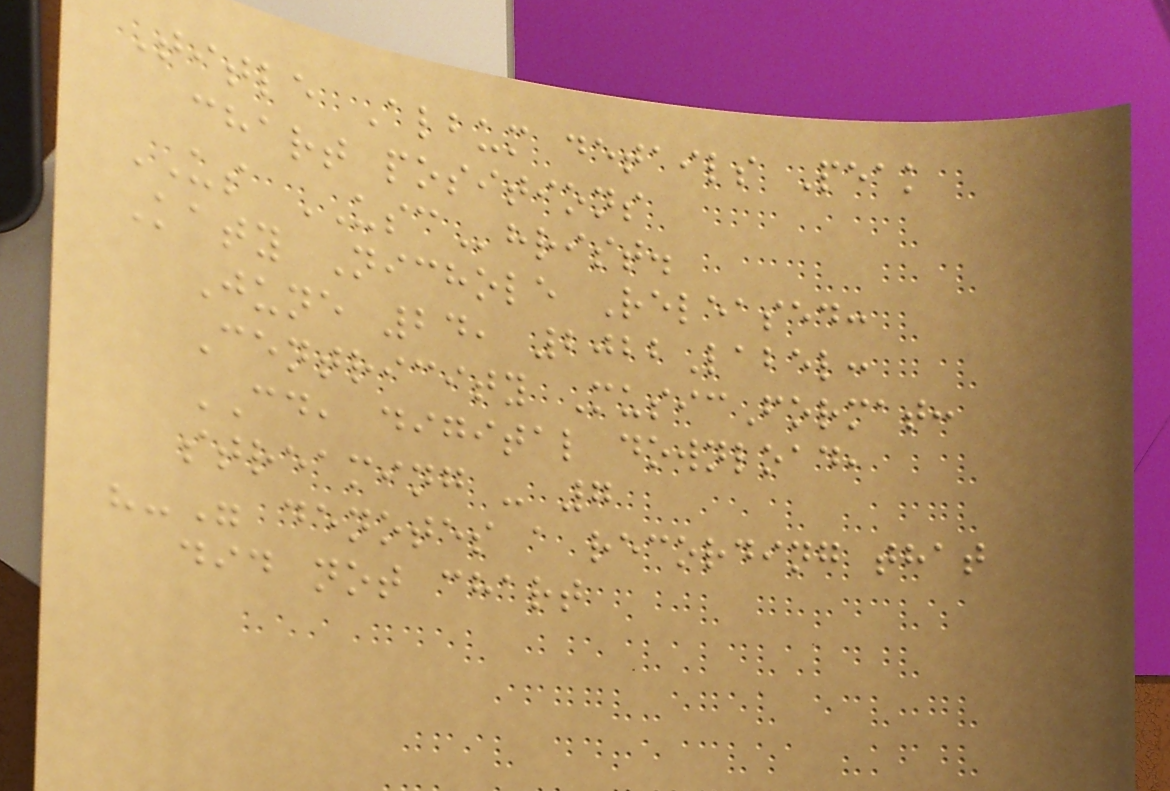Title Album details Peak
chart positions
US USChrist.
Katy Nichole Released:
June 24, 2022Label:
Centricity MusicFormat:
CD, digital download,
streaming - 7
"-" denotes a recording that
did not chart
